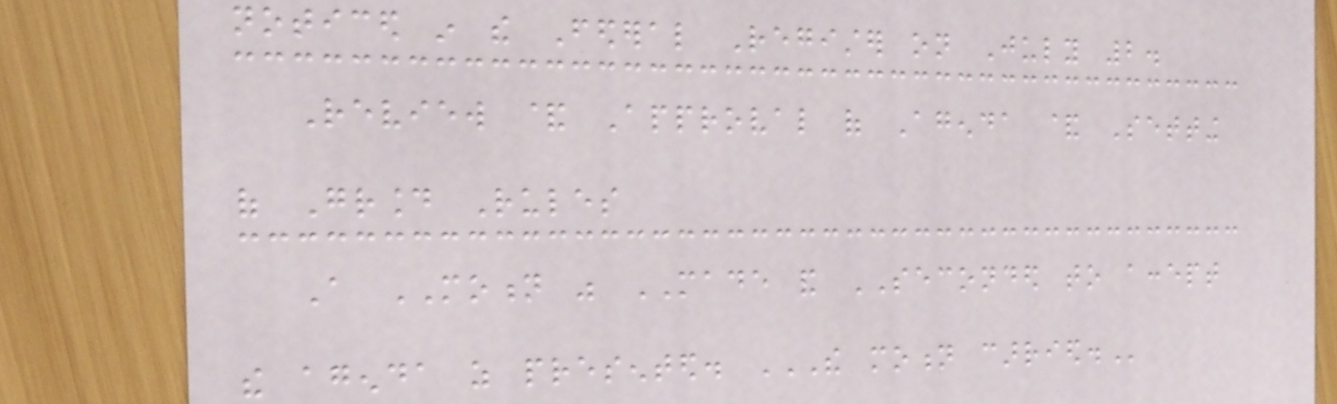noticed in the Federal Register on July 2.
Review & Approval of Agenda & Setting
of Ground Rules
A MOTION was MADE and SECONDED to accept
the agenda as presented. THE MOTION CARRIED.
